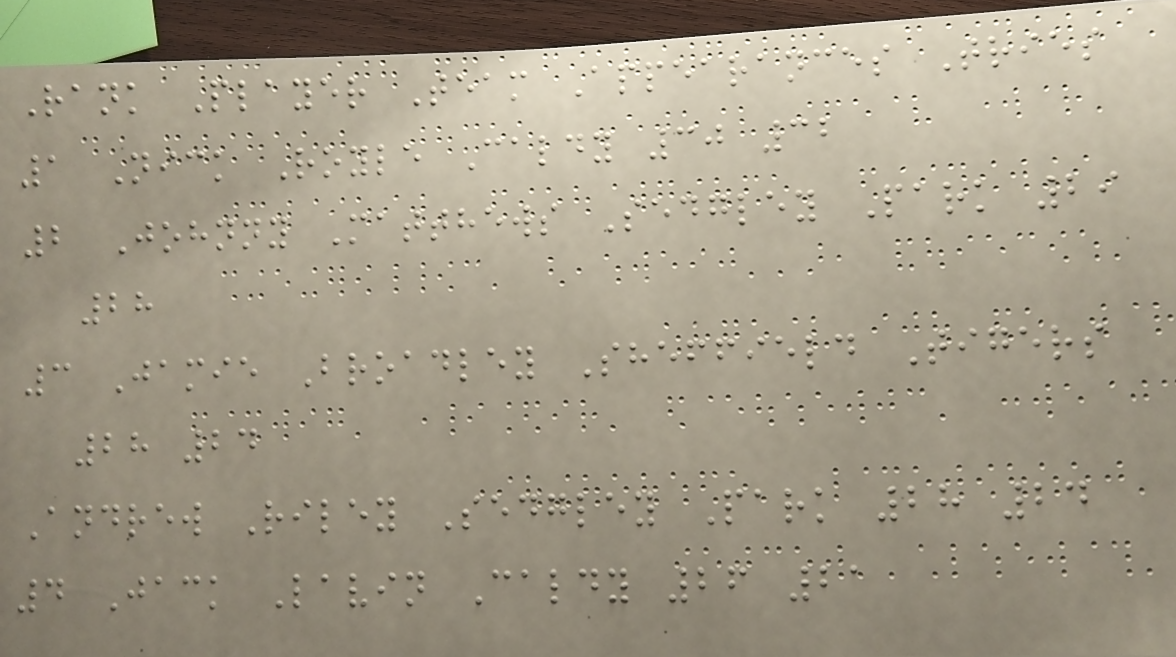Rank Player Team Appearances Tries
1 Nick Royle Caldy 30 32
2 Johnny Matthews Sedgley Park 29
28
3 Jamie Broadley Sheffield Tigers
28 24
Andrew Riley Sedgley Park 28 24
4 Jack Lavin Caldy 26 21
